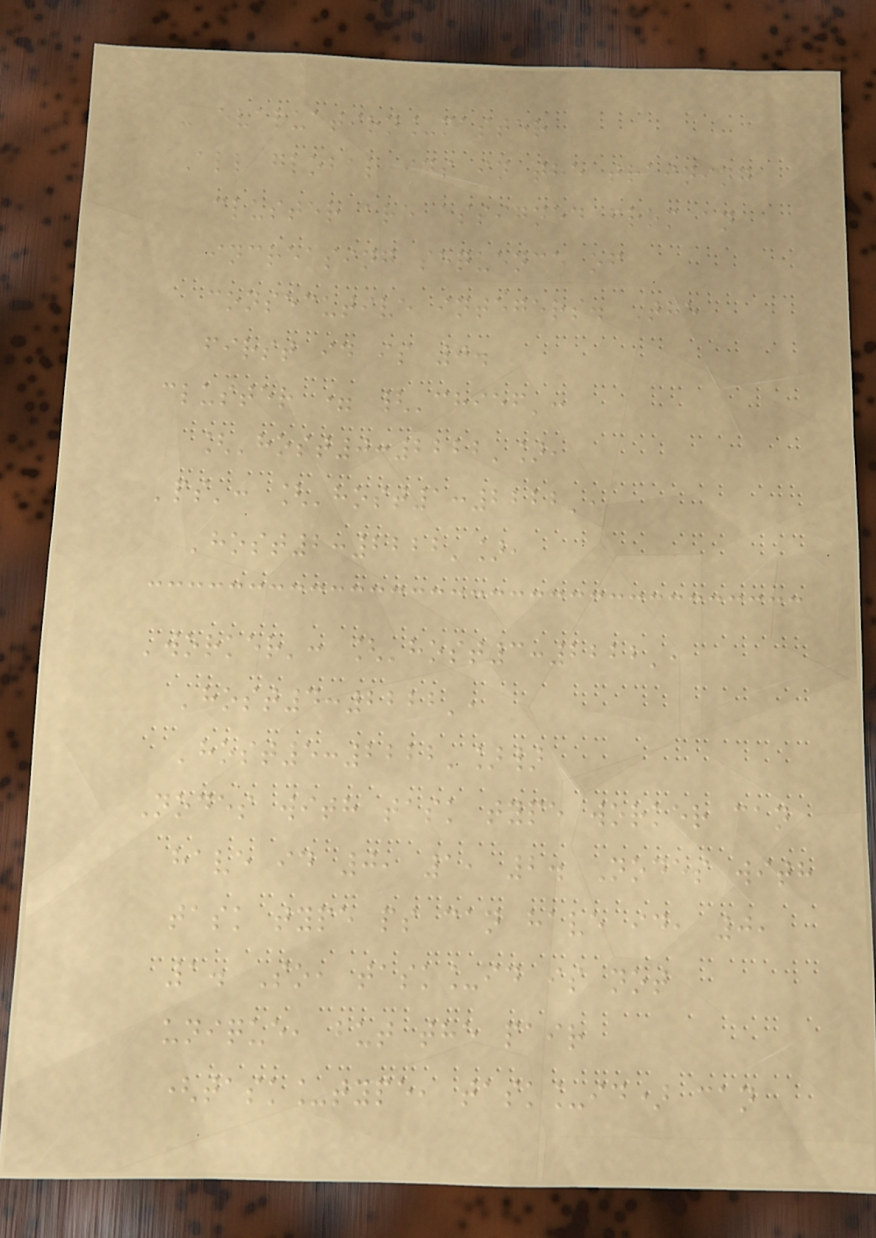- evaluation_master
All global ids in the training
cluster are assigned from an
increasing sequence of
consecutive integers. The
first id is 0.
cluster = {'chief':
['host0:2222'],
'ps': ['host1:2222',
'host2:2222'],
'worker': ['host3:2222',
'host4:2222',
'host5:2222']}
Nodes with task type worker can
have id 0, 1, 2. Nodes with
task type ps can have id, 0,
1. So, task_id is not
unique, but the pair
(task_type, task_id) can
